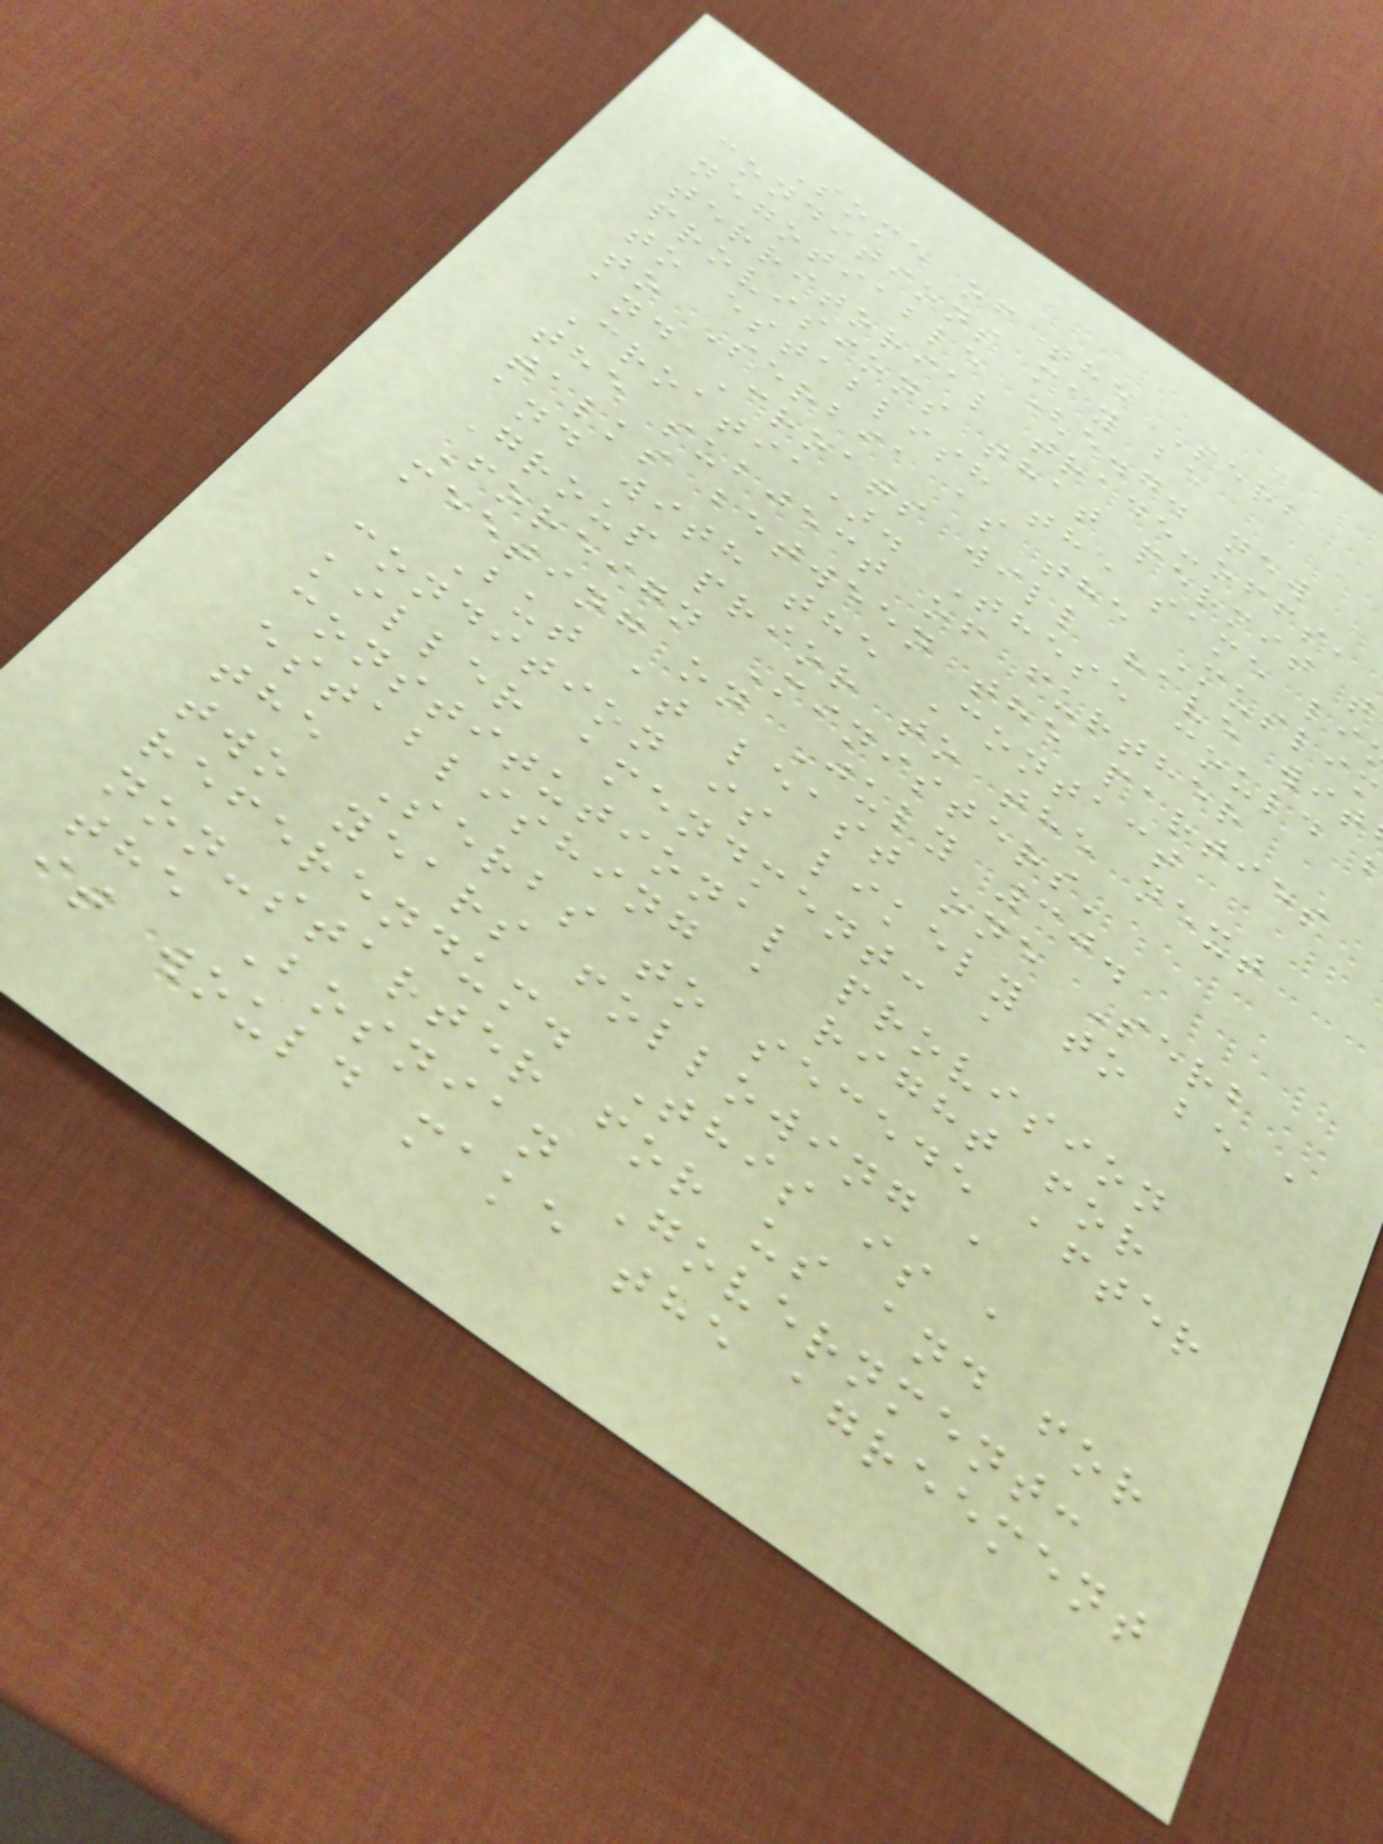Some of the Serb
conditions may be
negotiable (e.g. new
territorial trade-offs,
provisions that permit t
to establish the same li
to Serbia as the Muslim
and Croats will have wit
Croatia). These could
the subject of further
talks between the parties
and with the Contact
Group prior to the next
Foreign Ministers'
meeting on July 30.
But at least one Serb
condition is likely to be a
killer amendment: a
constitutional provision
establishing a right for
the Serbs to secede after
two years following a
referendum. This is a
non-starter for us and for
the Bosnian Government:
it would make the agreement
